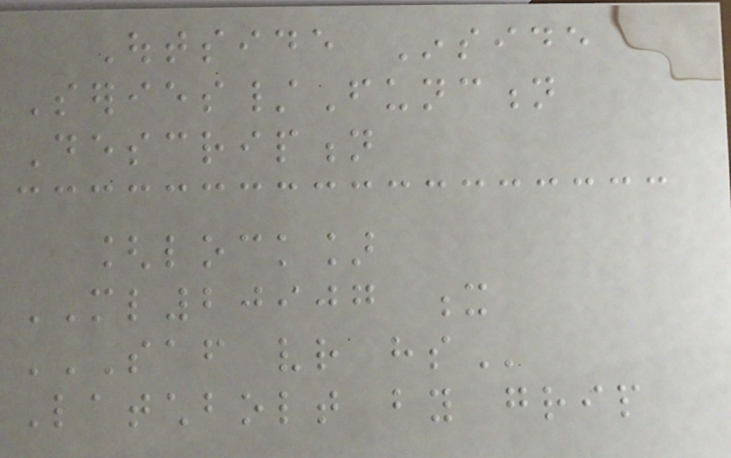Outside Inside
Series/Function
Description
[lock]
ML20907 x
SAF VR HS
Latchbolt by grip
